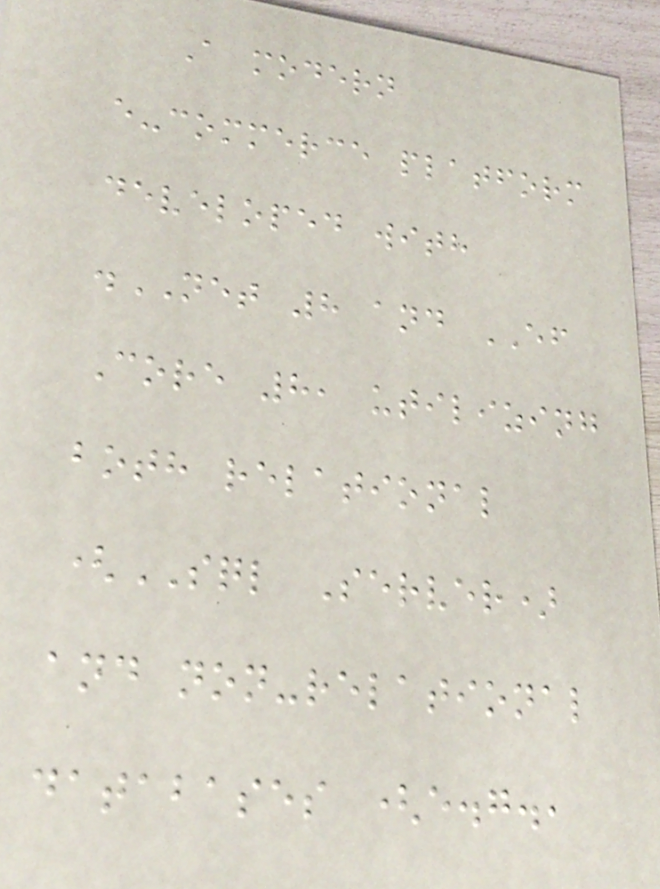A modern
e-commerce platform
developed with
.NET 8 and EF
Core 8, utilizing
both relational
(SQL Server)
and non-relational
databases (e.g.,
